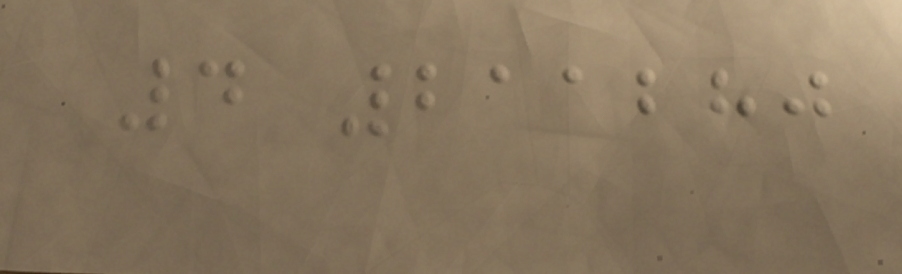4 211280
